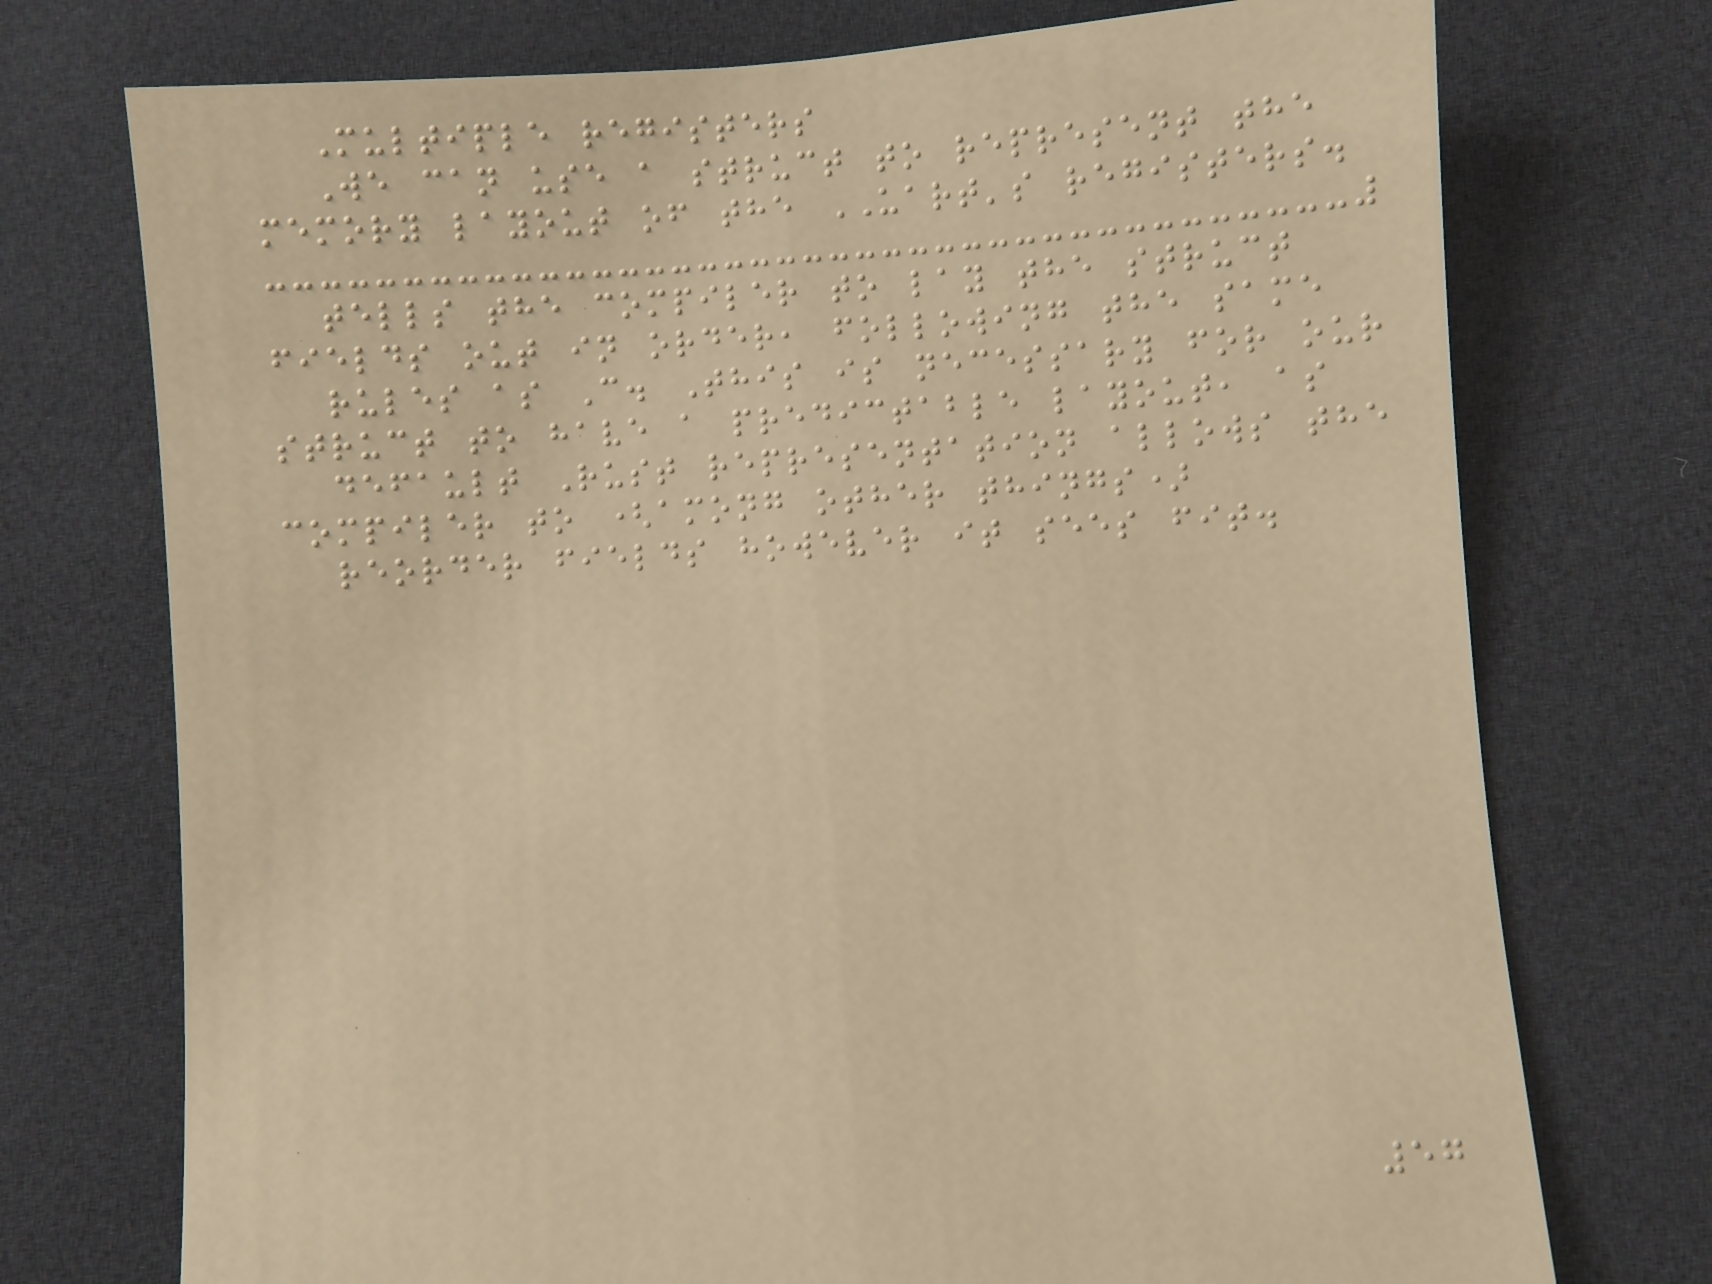Multiple registers
We can use a struct to represent the
memory layout of the UART's registers.
tells the compiler to lay the struct
fields out in order, following the same
rules as C. This is necessary for our
struct to have a predictable layout, as
default Rust representation allows the
compiler to (among other things)
reorder fields however it sees fit.
57
